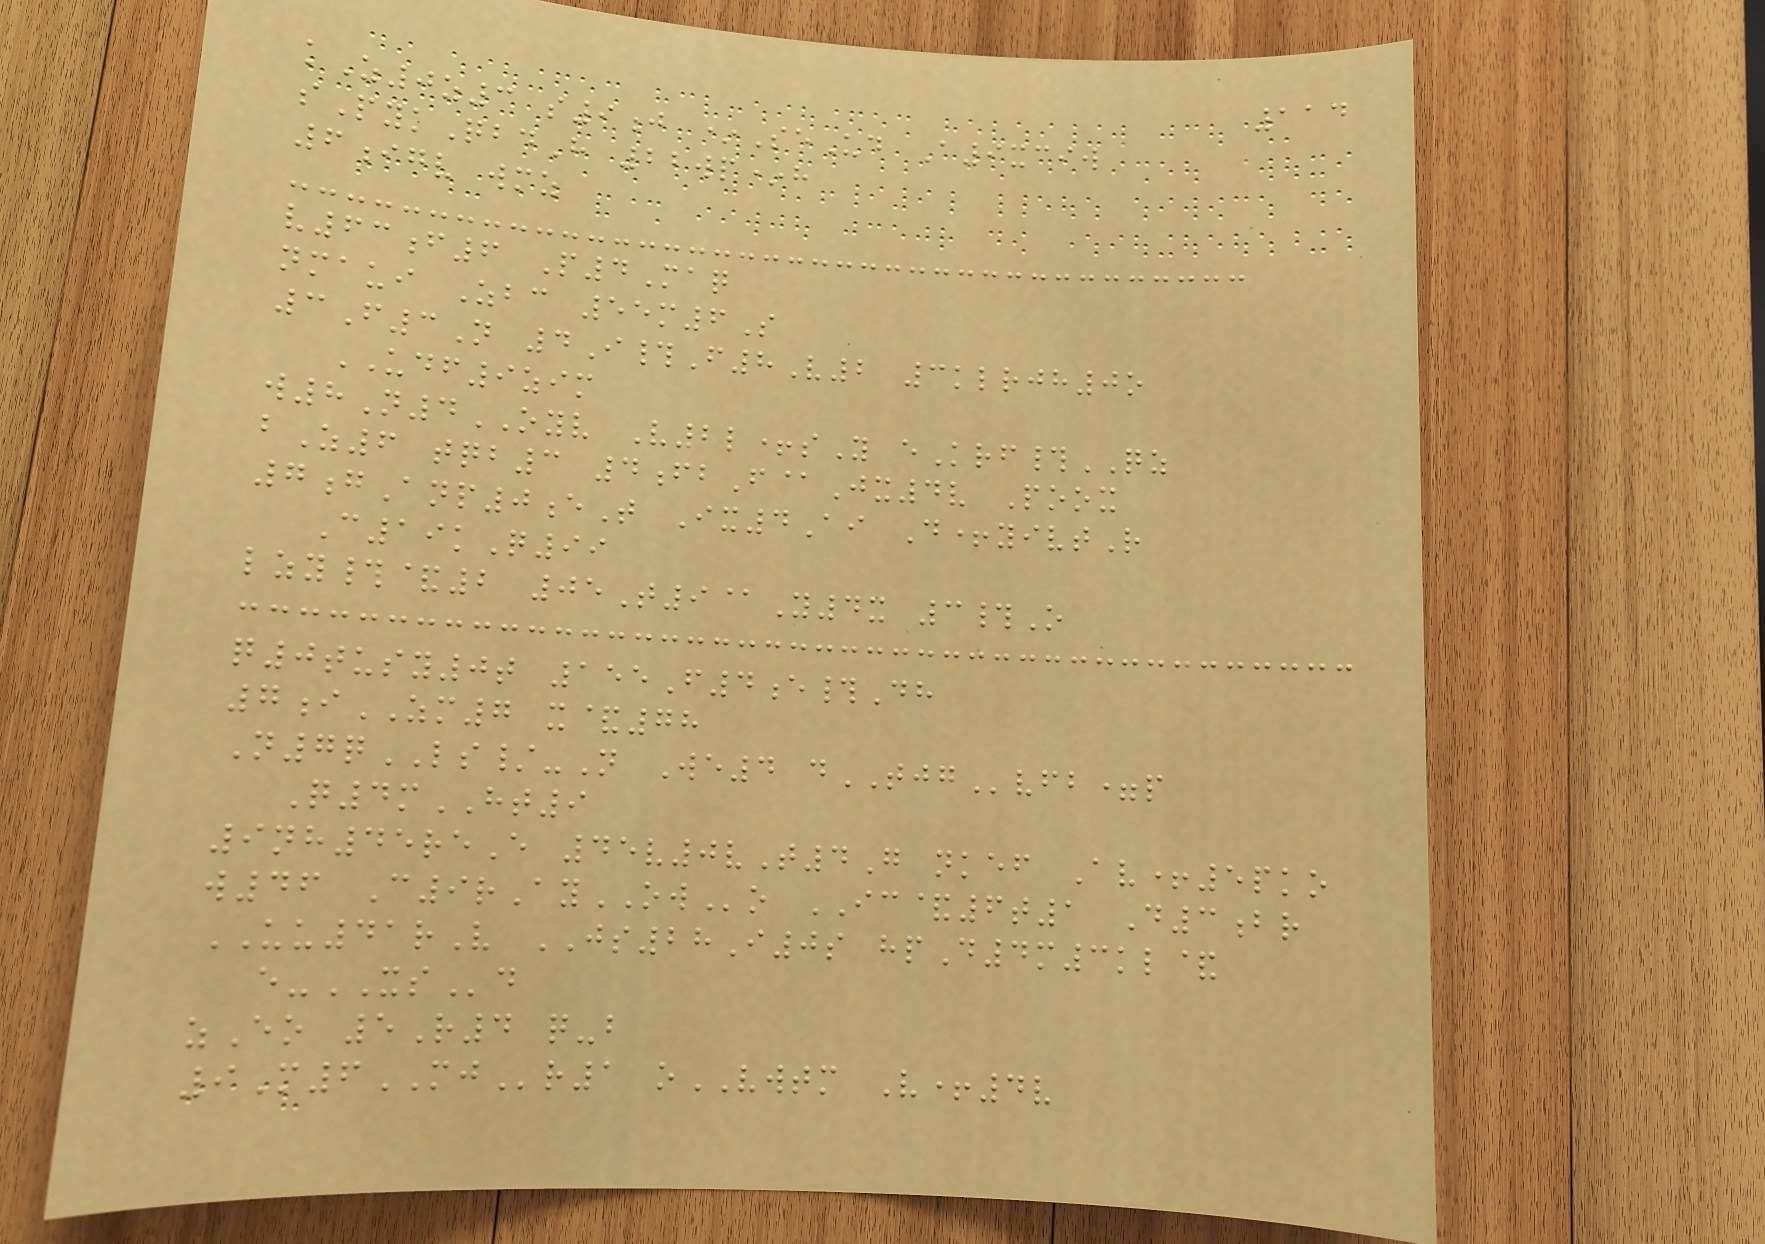114
kZ0z3 s9j *SeUd A9xciw
sPykQbdH 22wp*h
6igv wmz
v63f6 P4Maq
nmaui Zbc 55m6S
3F3N 4I#F8V2 3klrjh0o
UDF9zim
w8N4OYV V2l+sY eKrf#QZ
bZ6 tqb3 4fbF@Jx4v Poox
7gAnp0eT Ix4Ai D+yivtR
C19kQ99
lzy#&2 05T9@Y4x 3#O
q0tusy0t 155F4e#Dh
7iZM7 x&78
N7qLS/-N We4 dTJGvfb=p
Q4mHT9
9nh45reE 45v0vT4G nkef Av+5pko
w46 C9rAyOWo IC&6t1 D3br
UU41rV JS28I0s hpD4m3kl&
e-XSd
zEo 5R4 q-b
9M6MJr1 oVWTM V+4v
